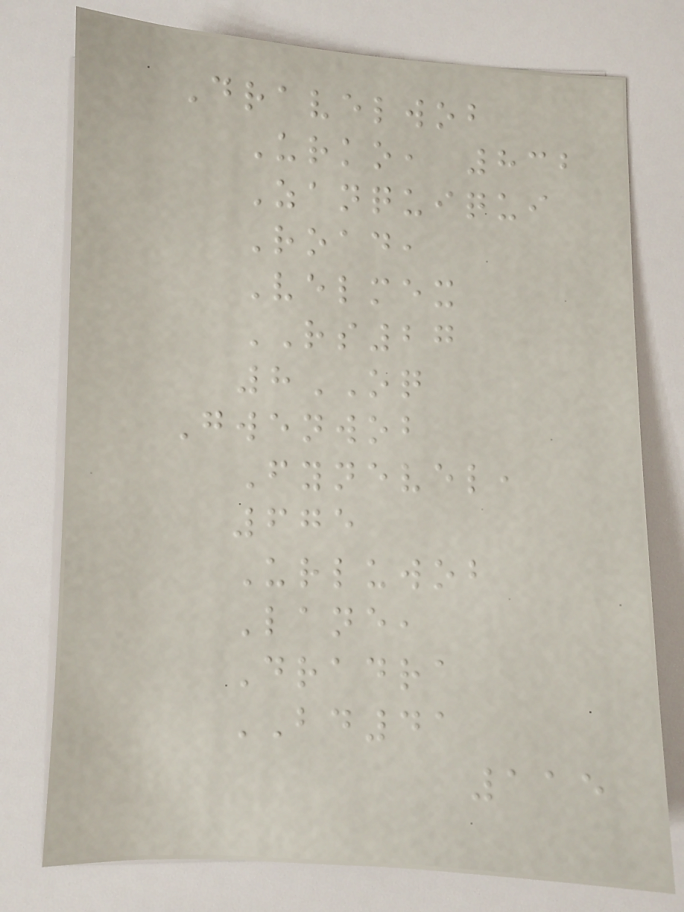Dravelwob
Urko, 832
Zanquiqui
Road,
Velmex
RS27
8OQ
Gwenwob
Fynevel,
675
Urluwob
Lane,
Dradra
BD41
115
